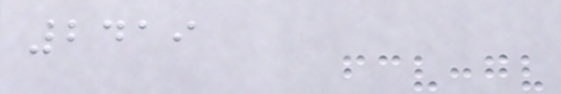2419
